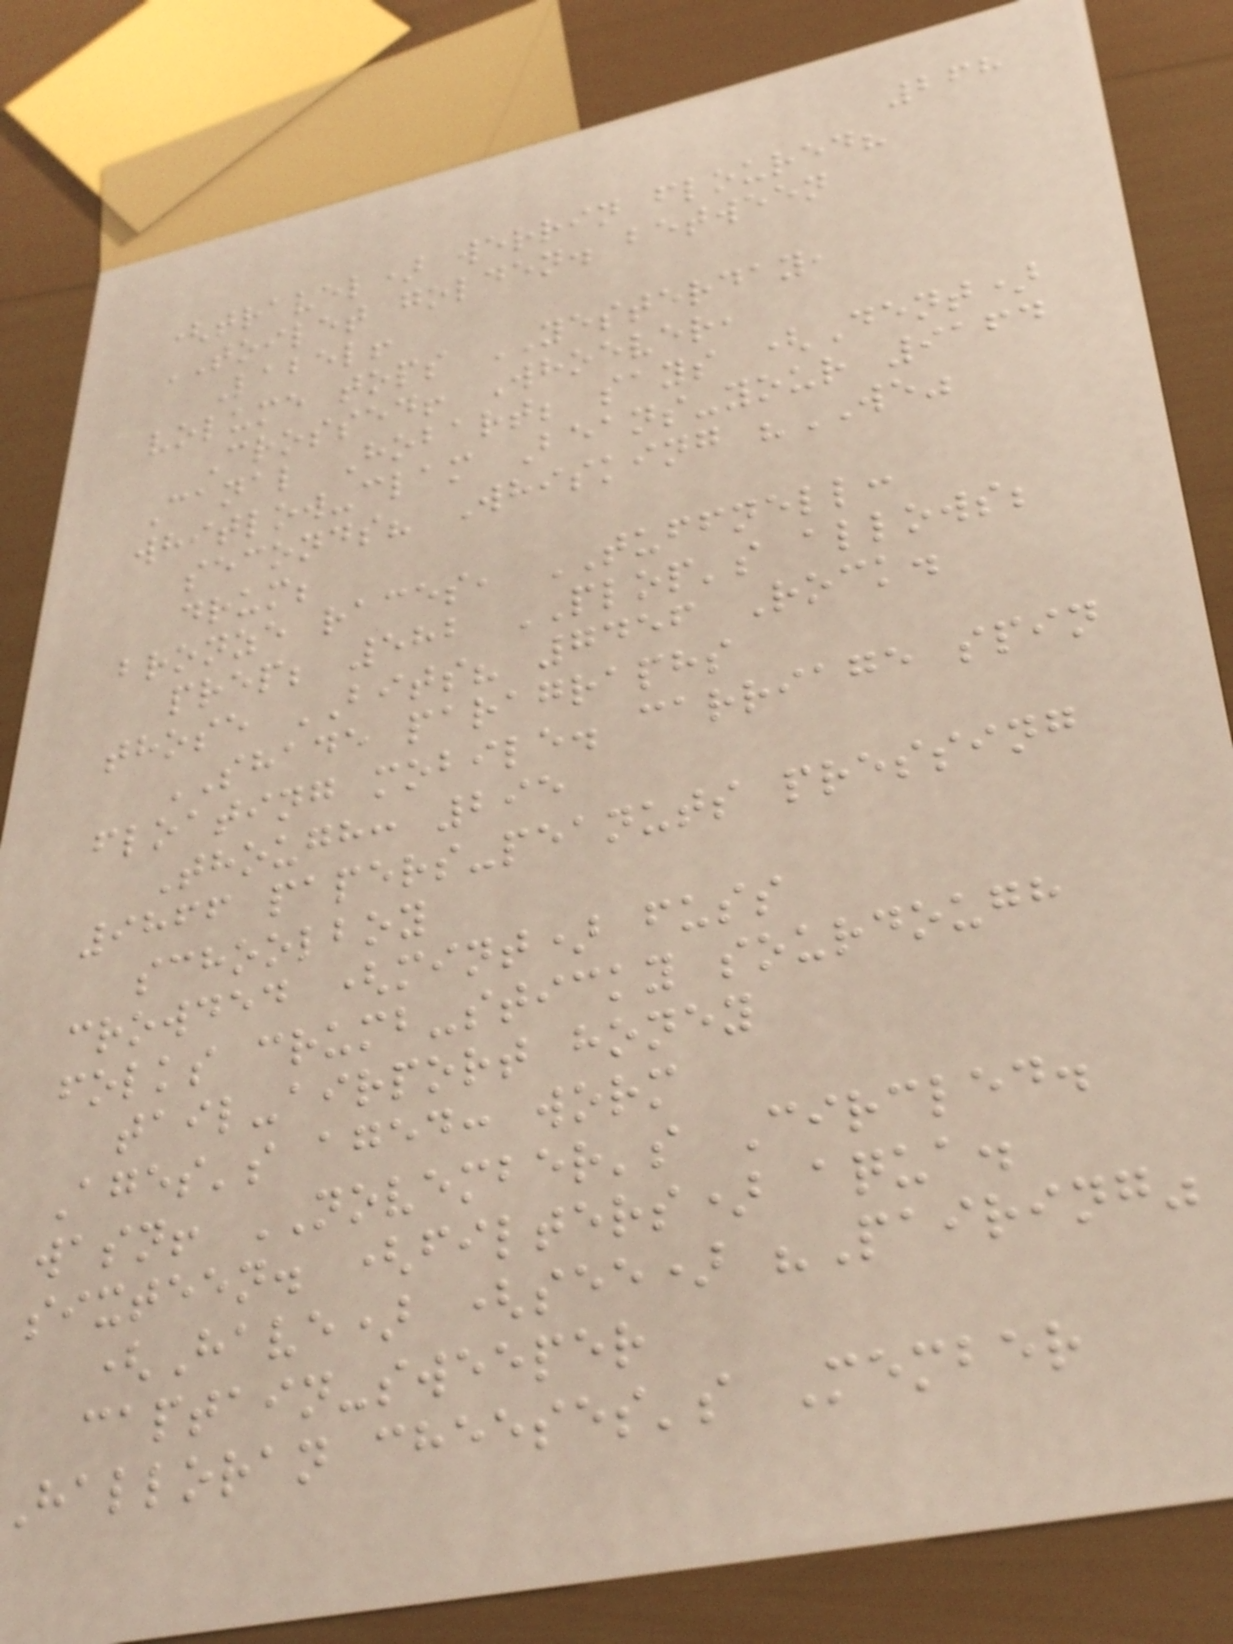268
(travel) werrin floured?
TOILET golden. between
Label!
volume tops YESTERDAY,
Crossed! Whoever,
Canal Hobart; says (Dent)
whitlow-clam Beans-your 9164
seconds? Whisking "WE"
drum;
bronze races, TUFFNELL:
prep; 582 PLOP's allows;
those BITS? 7456 Rock.
SHADE paragraphs
floating mobile. carriage spin
Though: 295
9866 papers-peanuts pressing
schoolboy
crowded (mint) fuss
folks crumb-sticky sourdough
tail-airport honey
Ages's aged: worm
wasn! NOVEMBER's Circled.
sixteen. (filters) aqua.
(Have) (see) "Pairing"
captain-sweeper
halloran cheeses's Member
